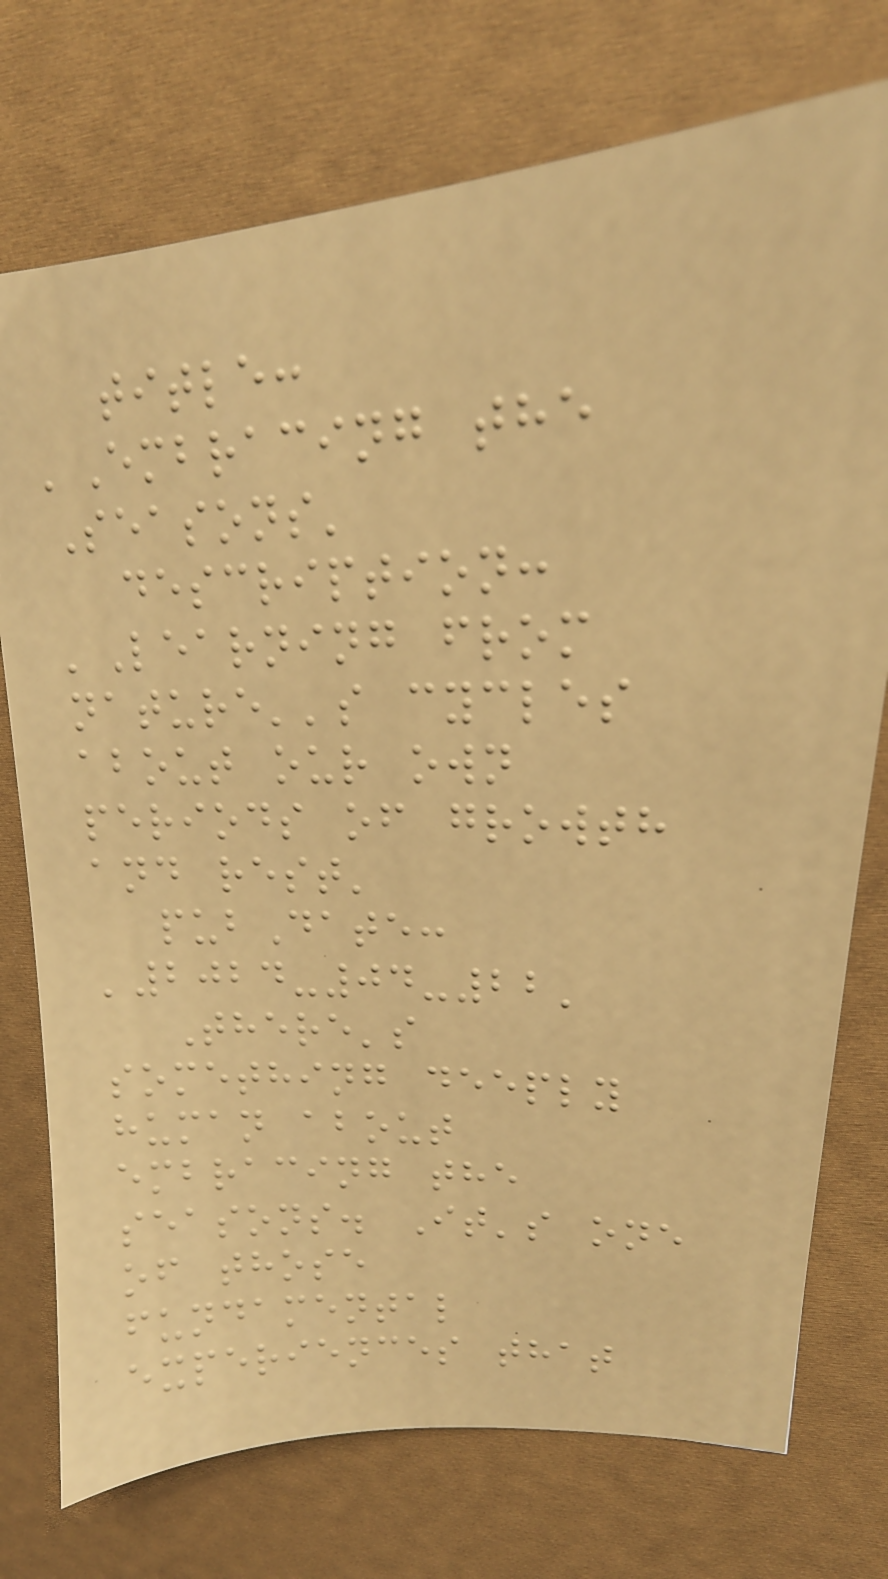title:
'Embracing the
Seasons'
description:
'Learning from
nature''s cycles
about our own
periods of growth
and rest'
pubDate:
'2024-04-22'
There's
something deeply
human about
embracing the
seasons. It's one
of those
fundamental
experiences that
